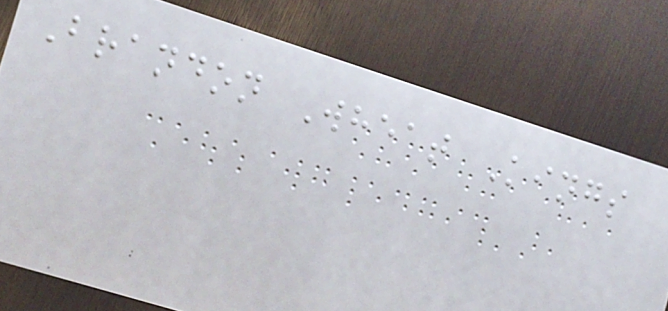Brandon Wheat Kings
